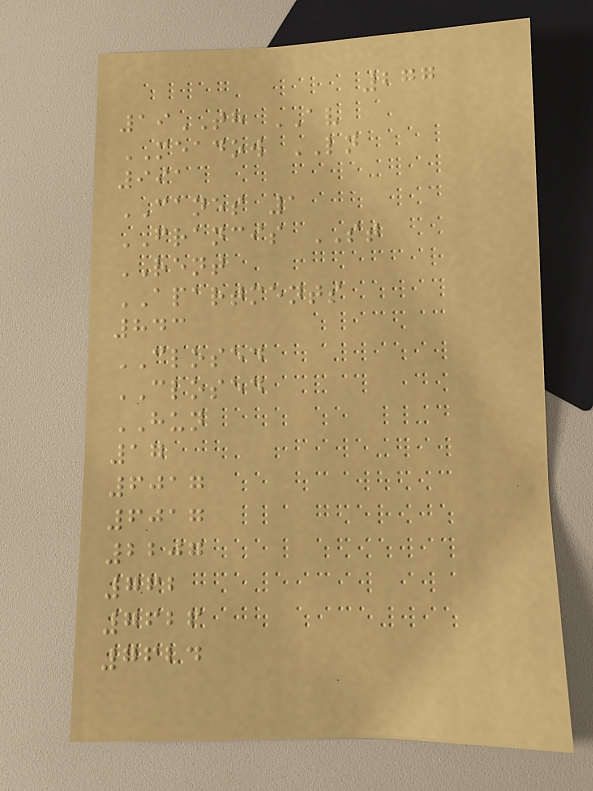277
19TH AV
MEADOW LN
991
CANES 1
FRANCIS ST
RENT
APARTMENTS
843
CLOSED
CLOSED
HUN
17
6017
6017
2207
762
7626
7624
